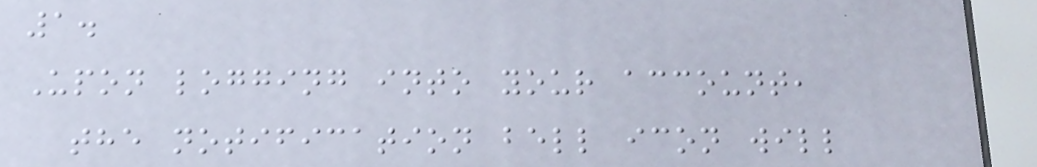1.
Upon logging into your account,
the notification bell icon will
